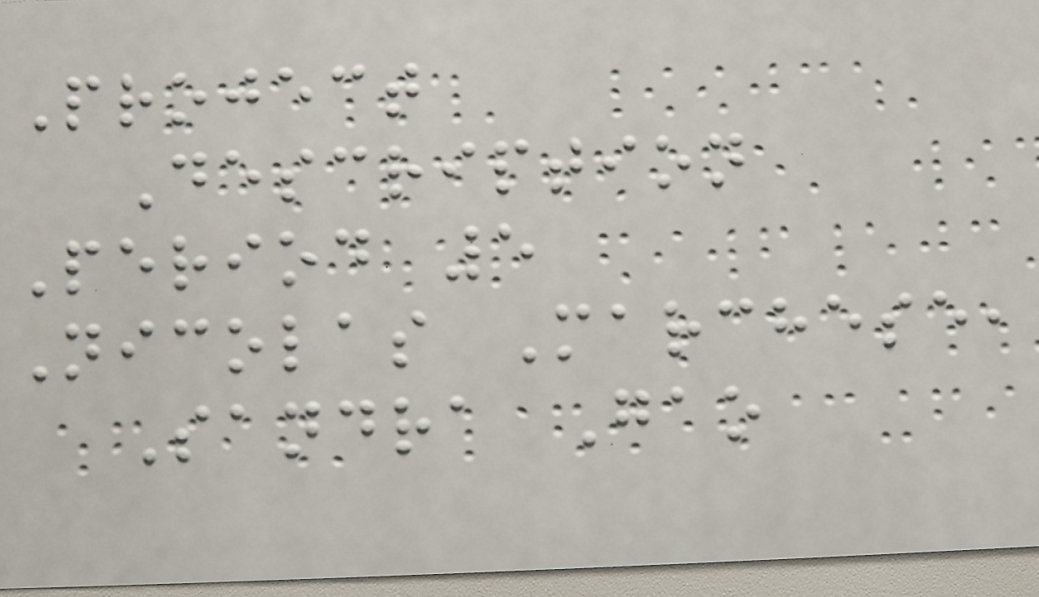Project
Description
Period 5
Nicolas Marchese,
Sandra Gao
